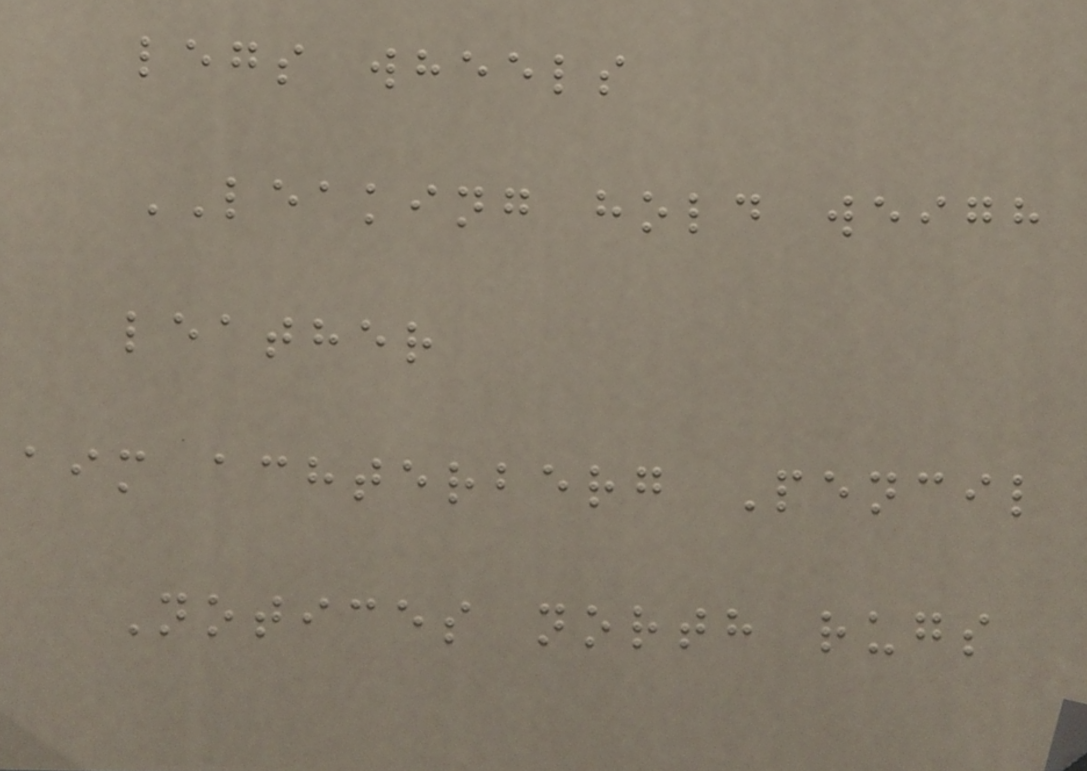legs wheels
LEAKING hold weigh
leather
aim achterberg Pencil
Notices north rugs
